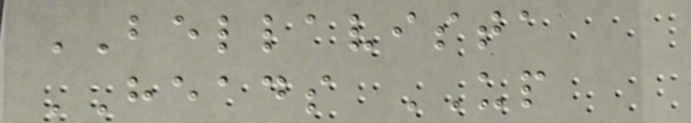BELLAVISTA
HEADS UP
